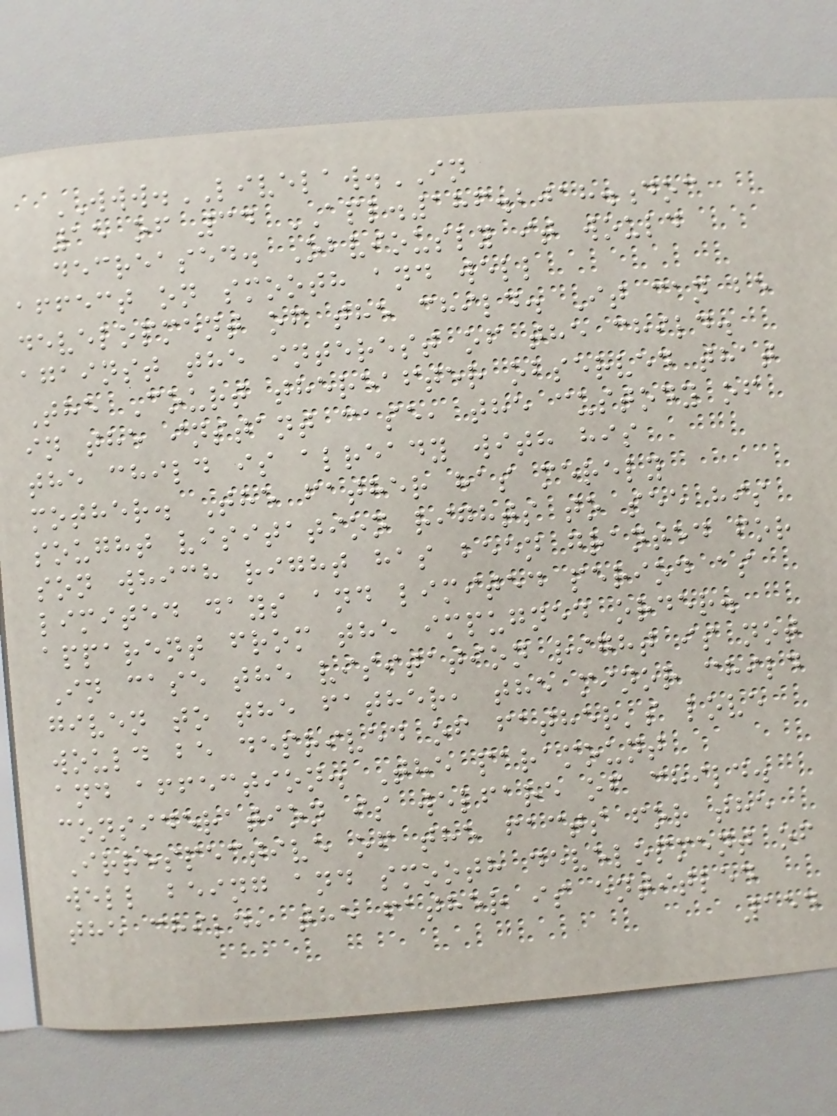WWW.LIVELAW.IN
15 of 34 APL.186.2018.doc
decreased. Obviously it would
affect on smooth and well
development of the child. It can be
against the interest of the child.
The Court thereafter observed that
in the instant case, the custody of
the child is already with his
mother. The father has merely
sought visitation rights to see his
son which right has been granted for
limited days and limited period as
apparent from the impugned order.
In case the visitation right is not
given to the father, the minor child
would be deprived of father's love
and affection. The paramount
consideration is welfare of child.
Irrespective of the facts for the
well being and smooth development of
the child, the father is entitled
154
